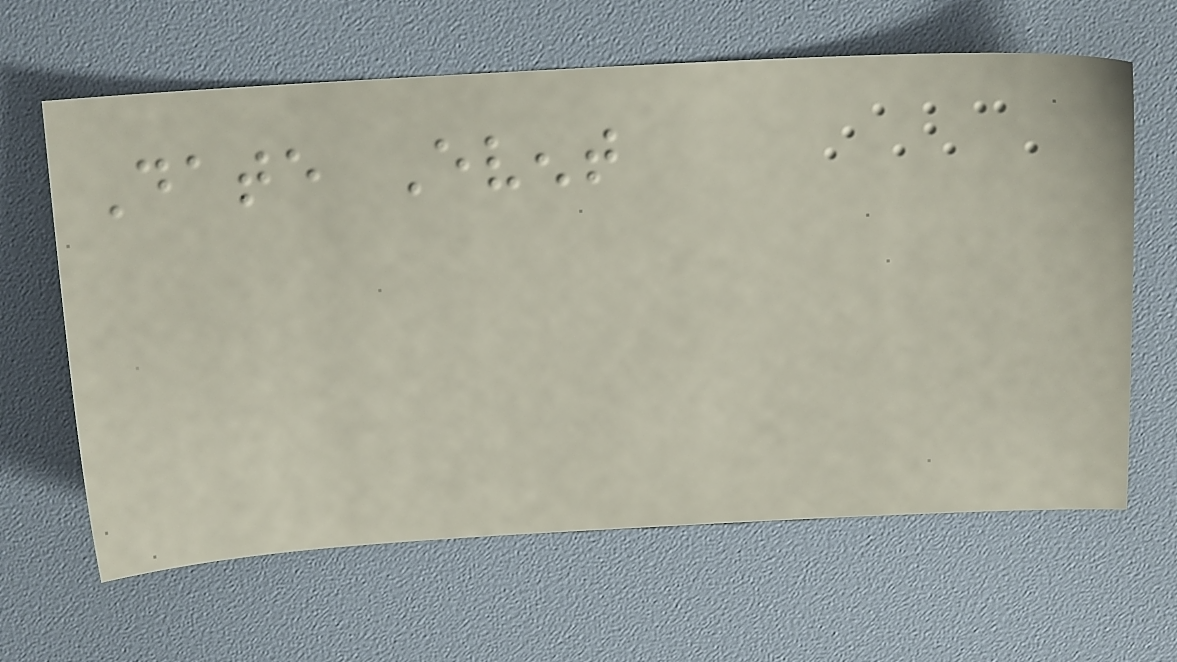Date Event
